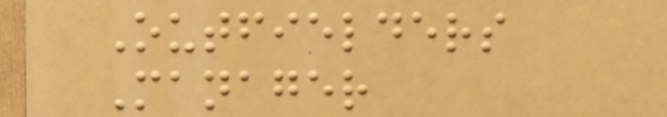Outfielders
Manager
